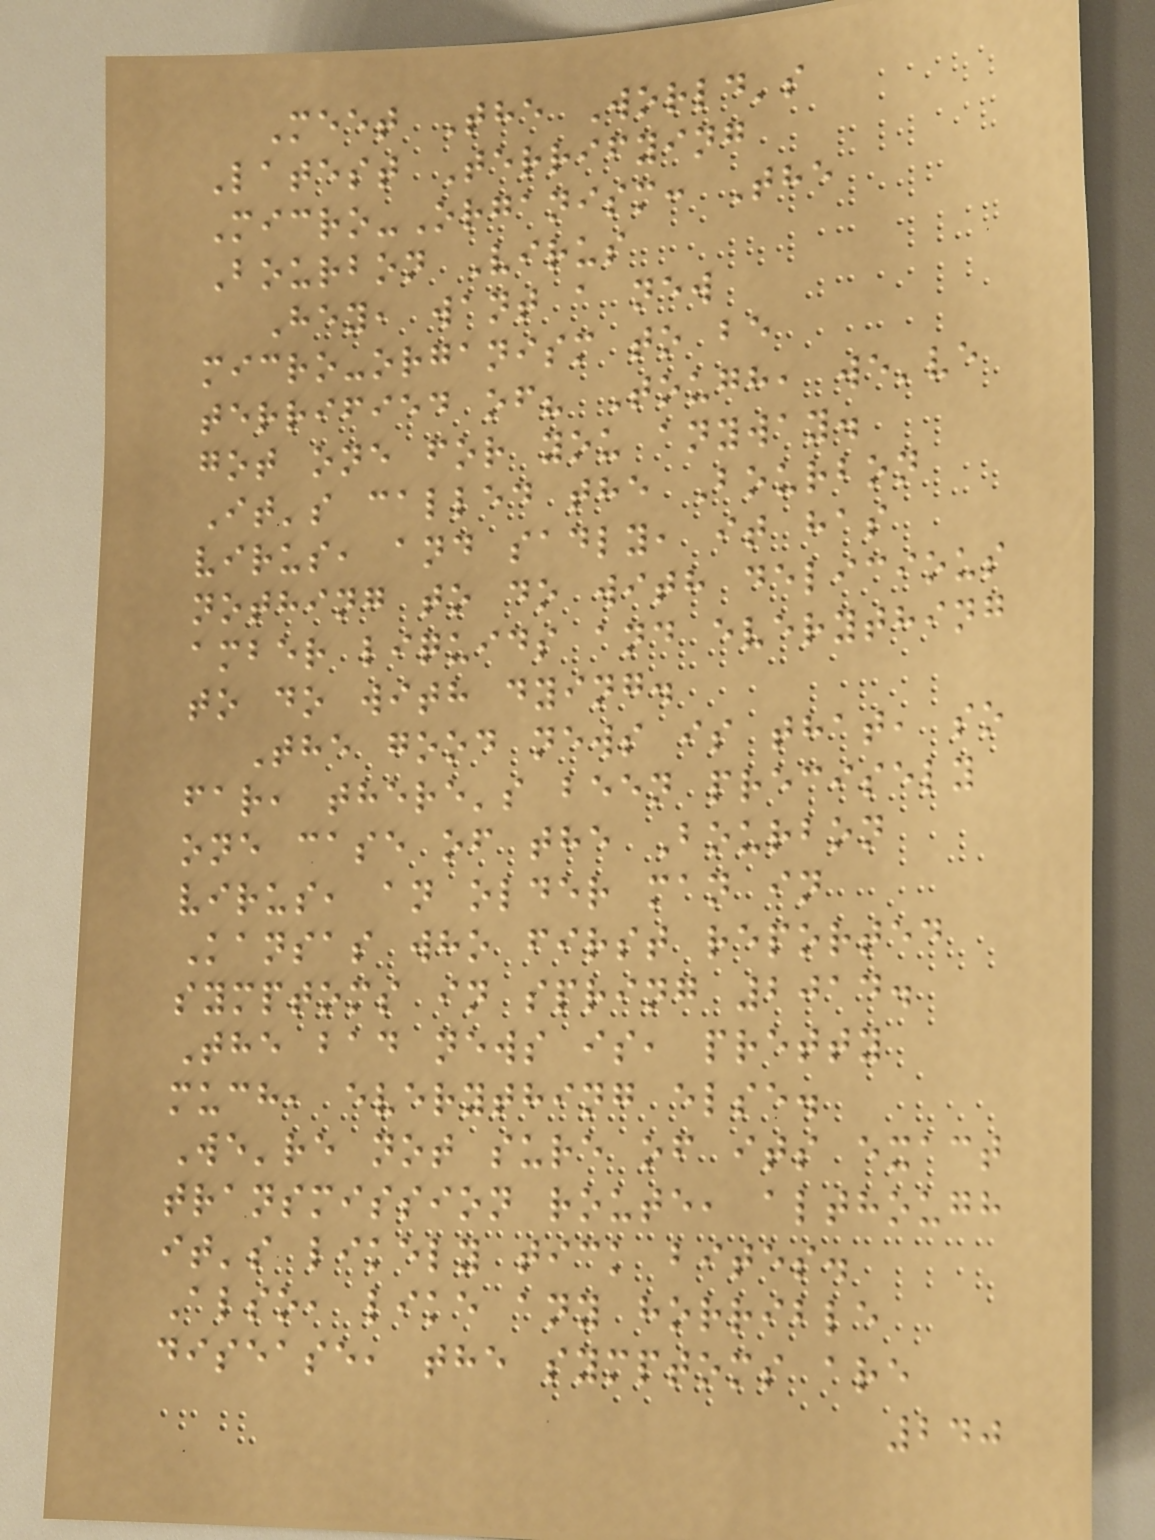Meet The World's
Latest Terrifying
Micro-Organism: The
Bourbon Virus
Hey, want a new
micro-organism to be
terrified of? Tough, we've
got one for you anyway.
It's called the Bourbon
virus, and sadly, it has
nothing to do with delicious
amber liquids and everything
to do with dying.
The good news is that, so
far, there's been precisely
one case of the Bourbon
virus, an older man in
Kansas who first reported
symptoms in spring 2014.
The bad news is, pretty
much, everything else.
We're not sure of its exact
transmission route, although
it's likely tick bites.
Also, like any horrible
disease, the symptoms are
240
